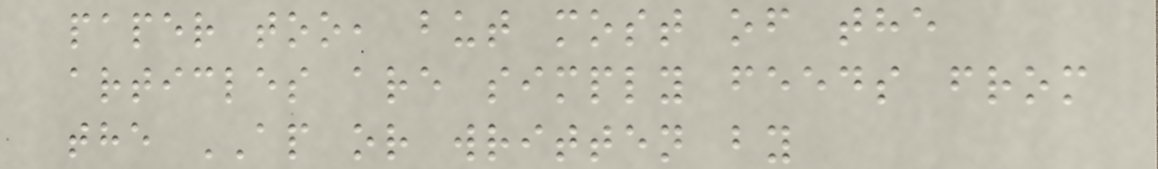paper too, but most of the
articles are simply feeds from
the AP or written by
